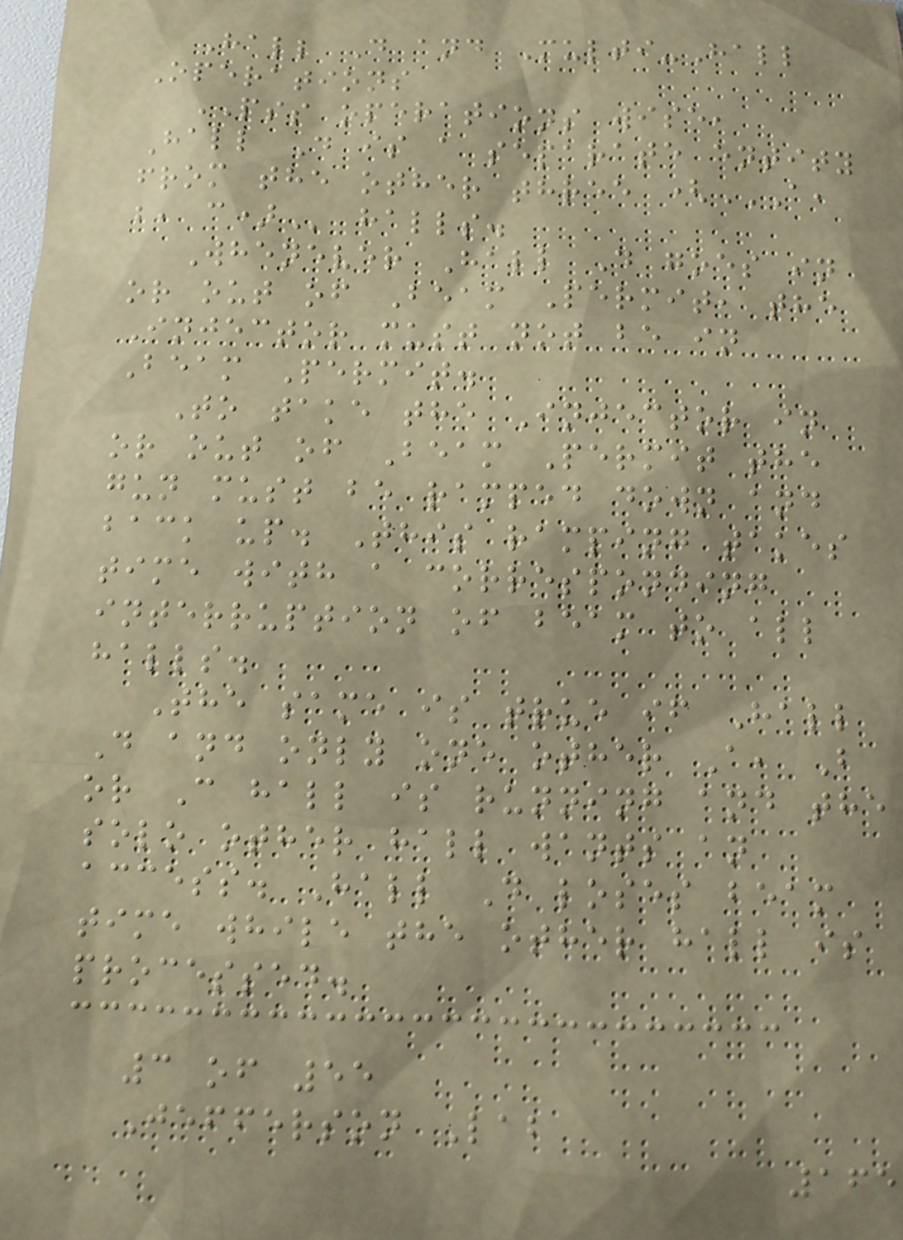Hall D and Multi-Hall
Operations
PSS operations wise,
Hall D is a separate entity
from the other three (A,
B, C) halls.
Whenever Hall D goes in
or out of Beam Permit, the
Injector must not be in
Beam Permit.
To take the Injector in
or out of Beam Permit the
gun must be ramped down and
back up. This ramping takes
time with a corresponding
interruption of beam to all
halls.
The same is true if Hall
D and only one other A, B
or C hall is running and the
solo other hall wants an
access. Hall D loses beam
time while the other hall is
processed.
3 of 55
Jefferson Lab
165
